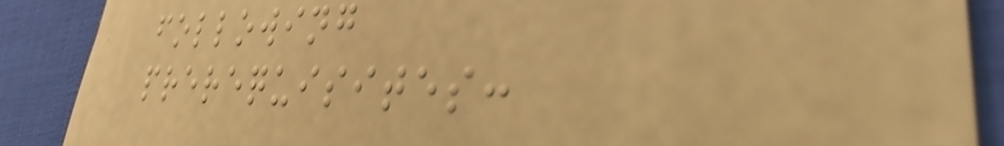following
prerequisites:
